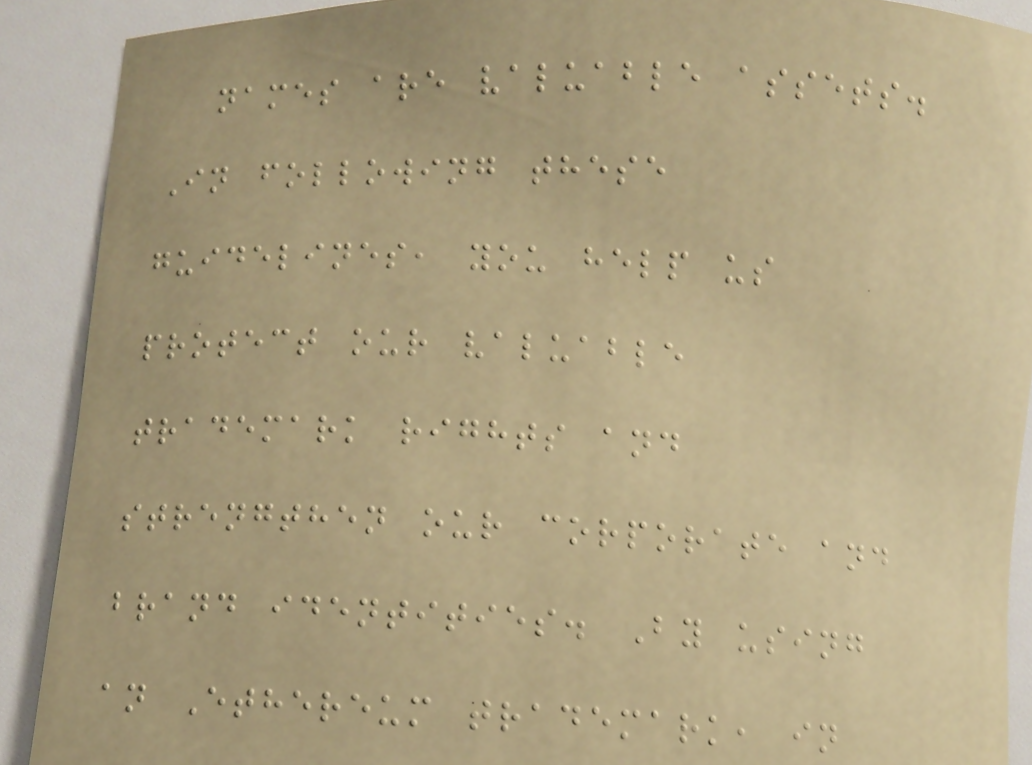names are valuable assets.
In following these
guidelines, you help us
protect our valuable
trademark rights and
strengthen our corporate and
brand identities. By using
an Ethereum trademark, in
